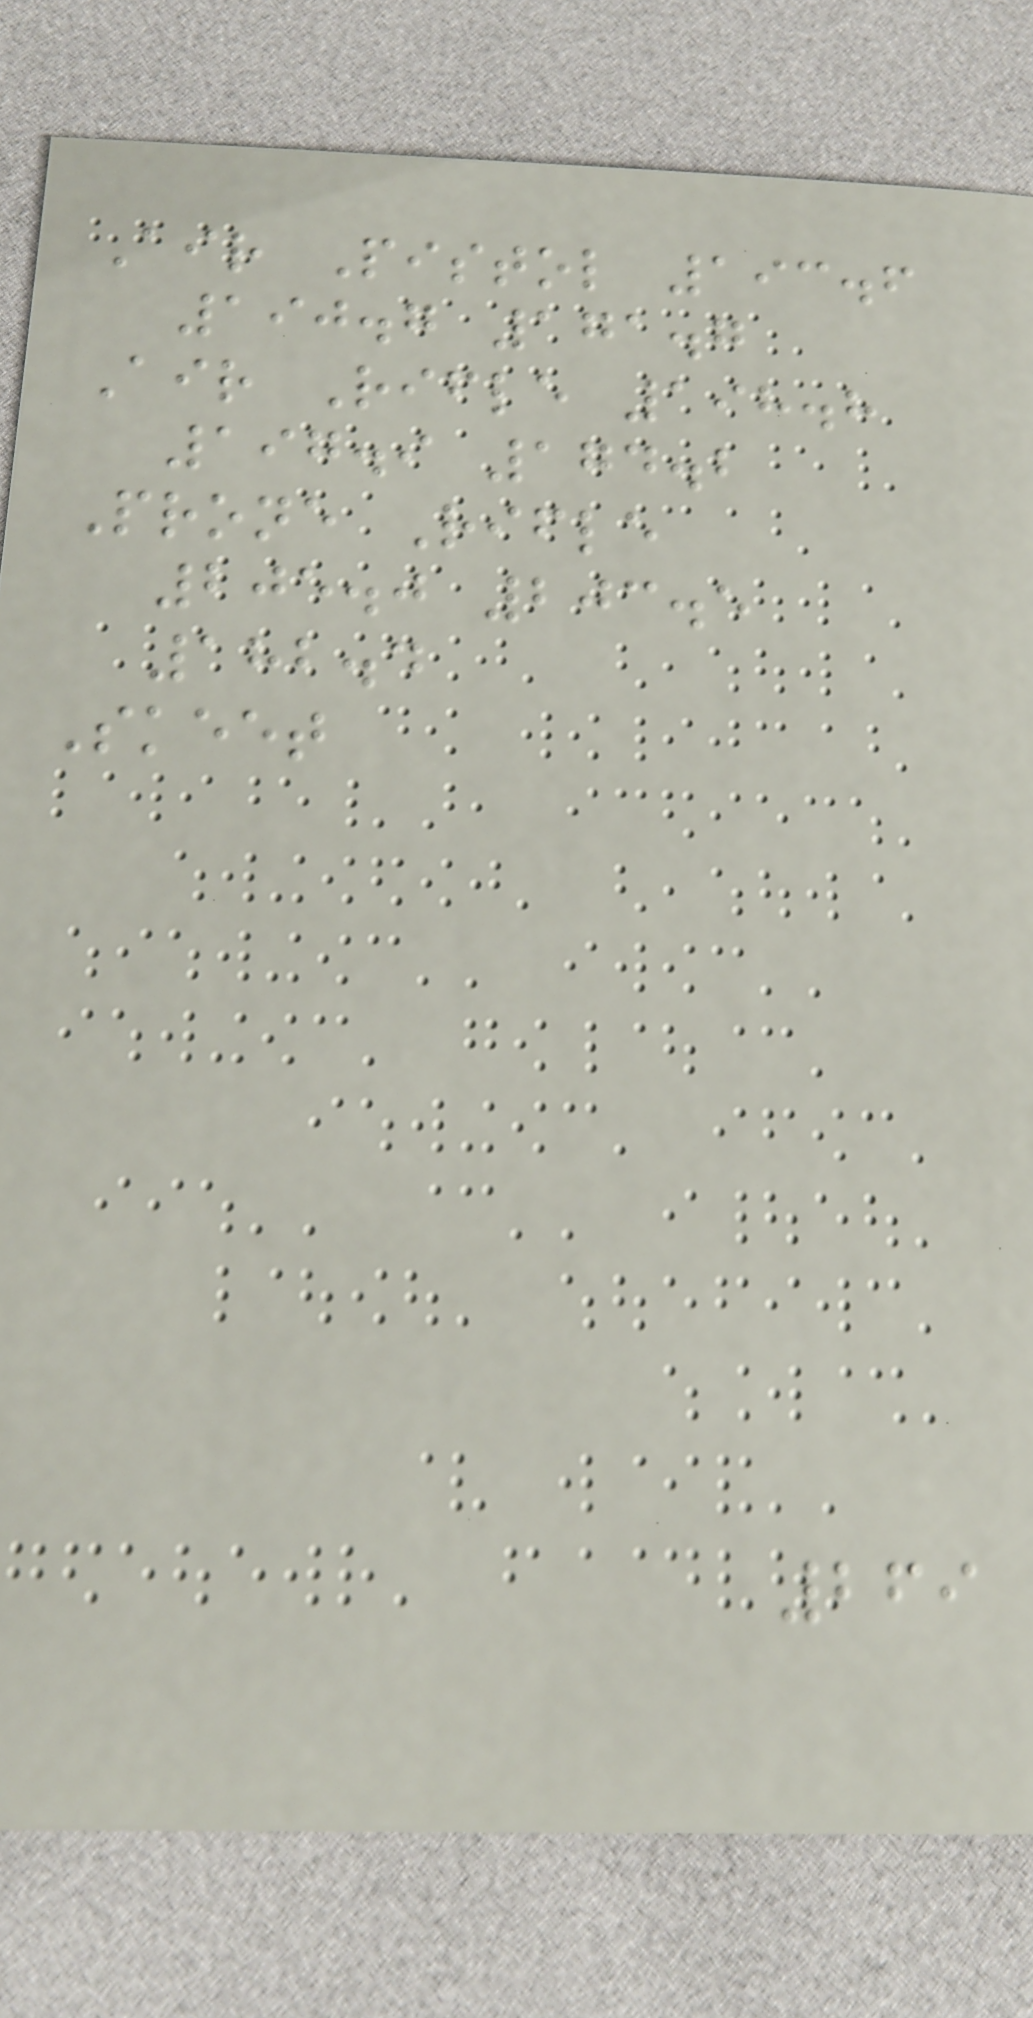Air Pistol 193.6
190.7 171.7
Air Rifle 198.8
197.9 174.2
Prone Rifle
205.0 203.5
182.4
Skeet
269
